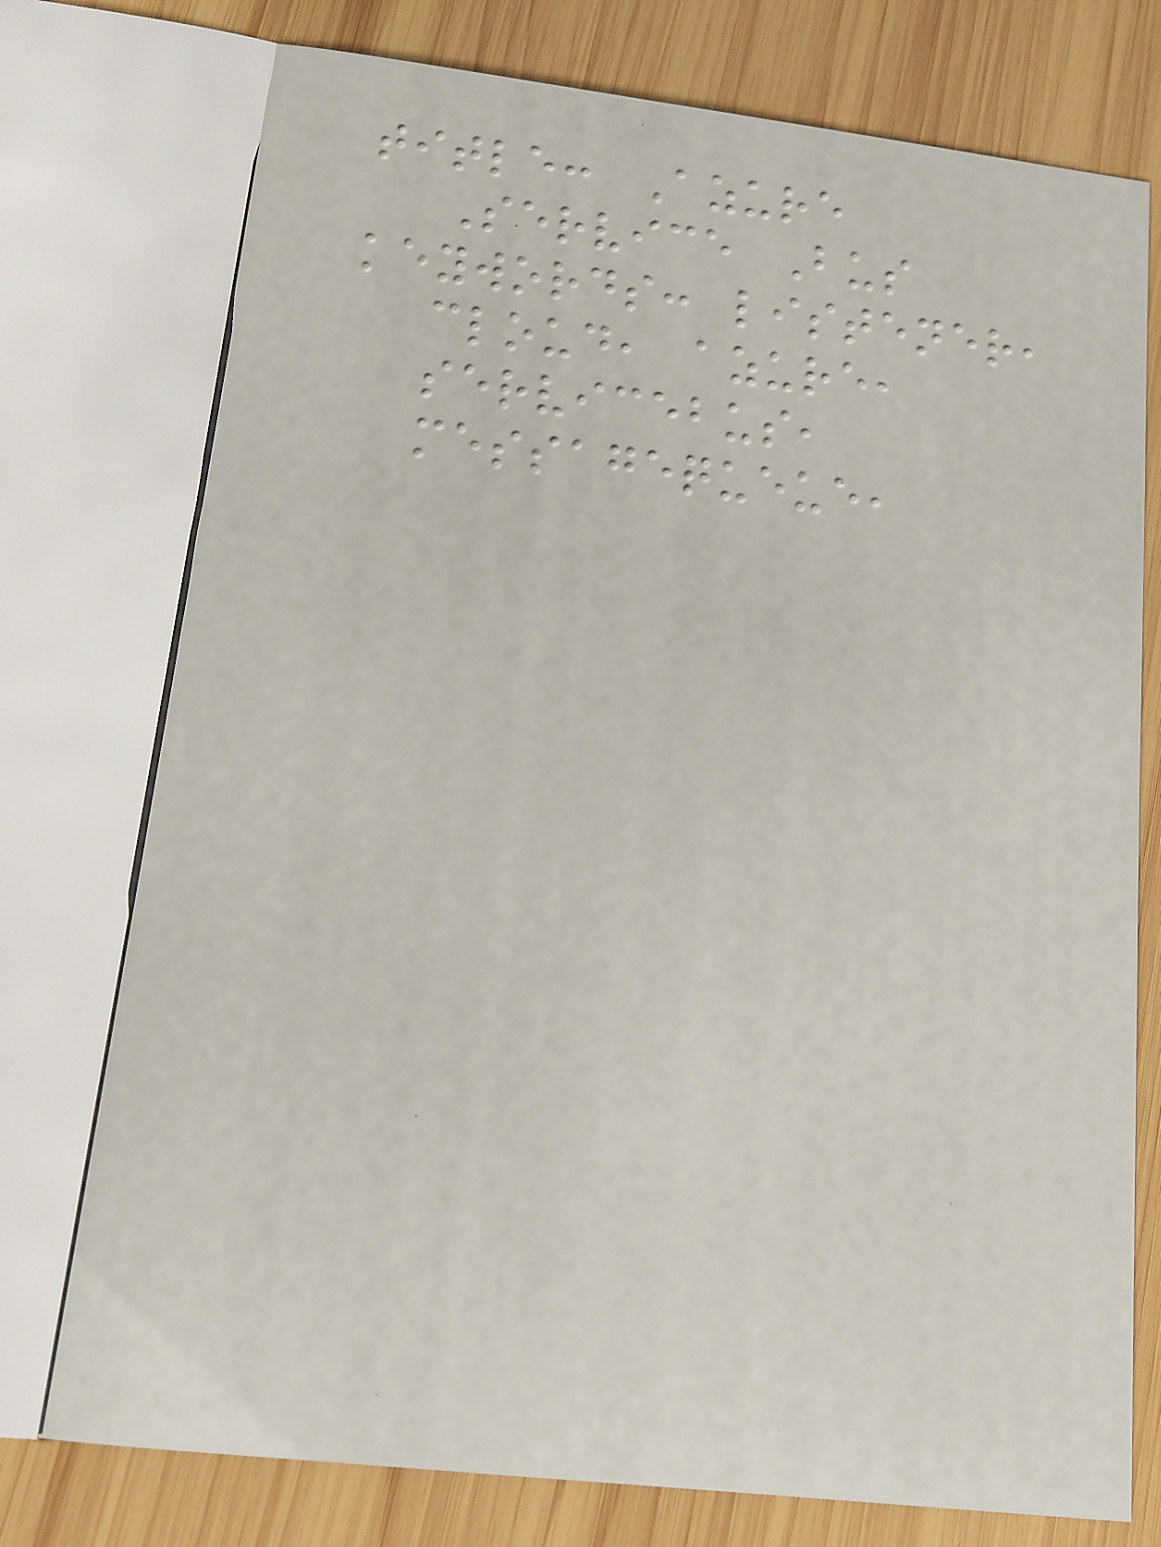title: Azure
Service Bus
keywords: listener,
cloud, azure,
servicebus,
messagequeue,
